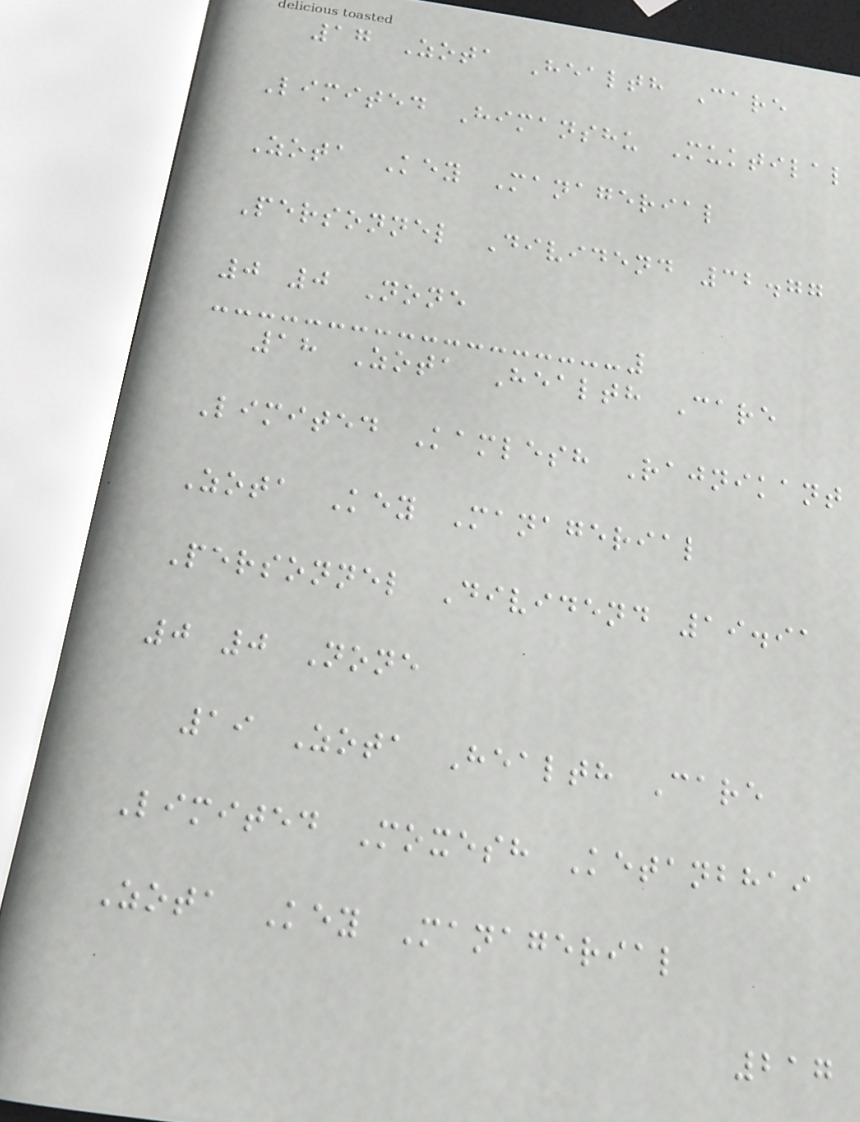17 Zota Health Care
Limited Himanshu Muktilal
Zota Key Managerial
Personnel Dividend 32.77
0 0 None
18 Zota Health Care
Limited Kamlesh Rajnikant
Zota Key Managerial
Personnel Dividend 19.91
0 0 None
19 Zota Health Care
Limited Moxesh Ketanbhai
Zota Key Managerial
217
